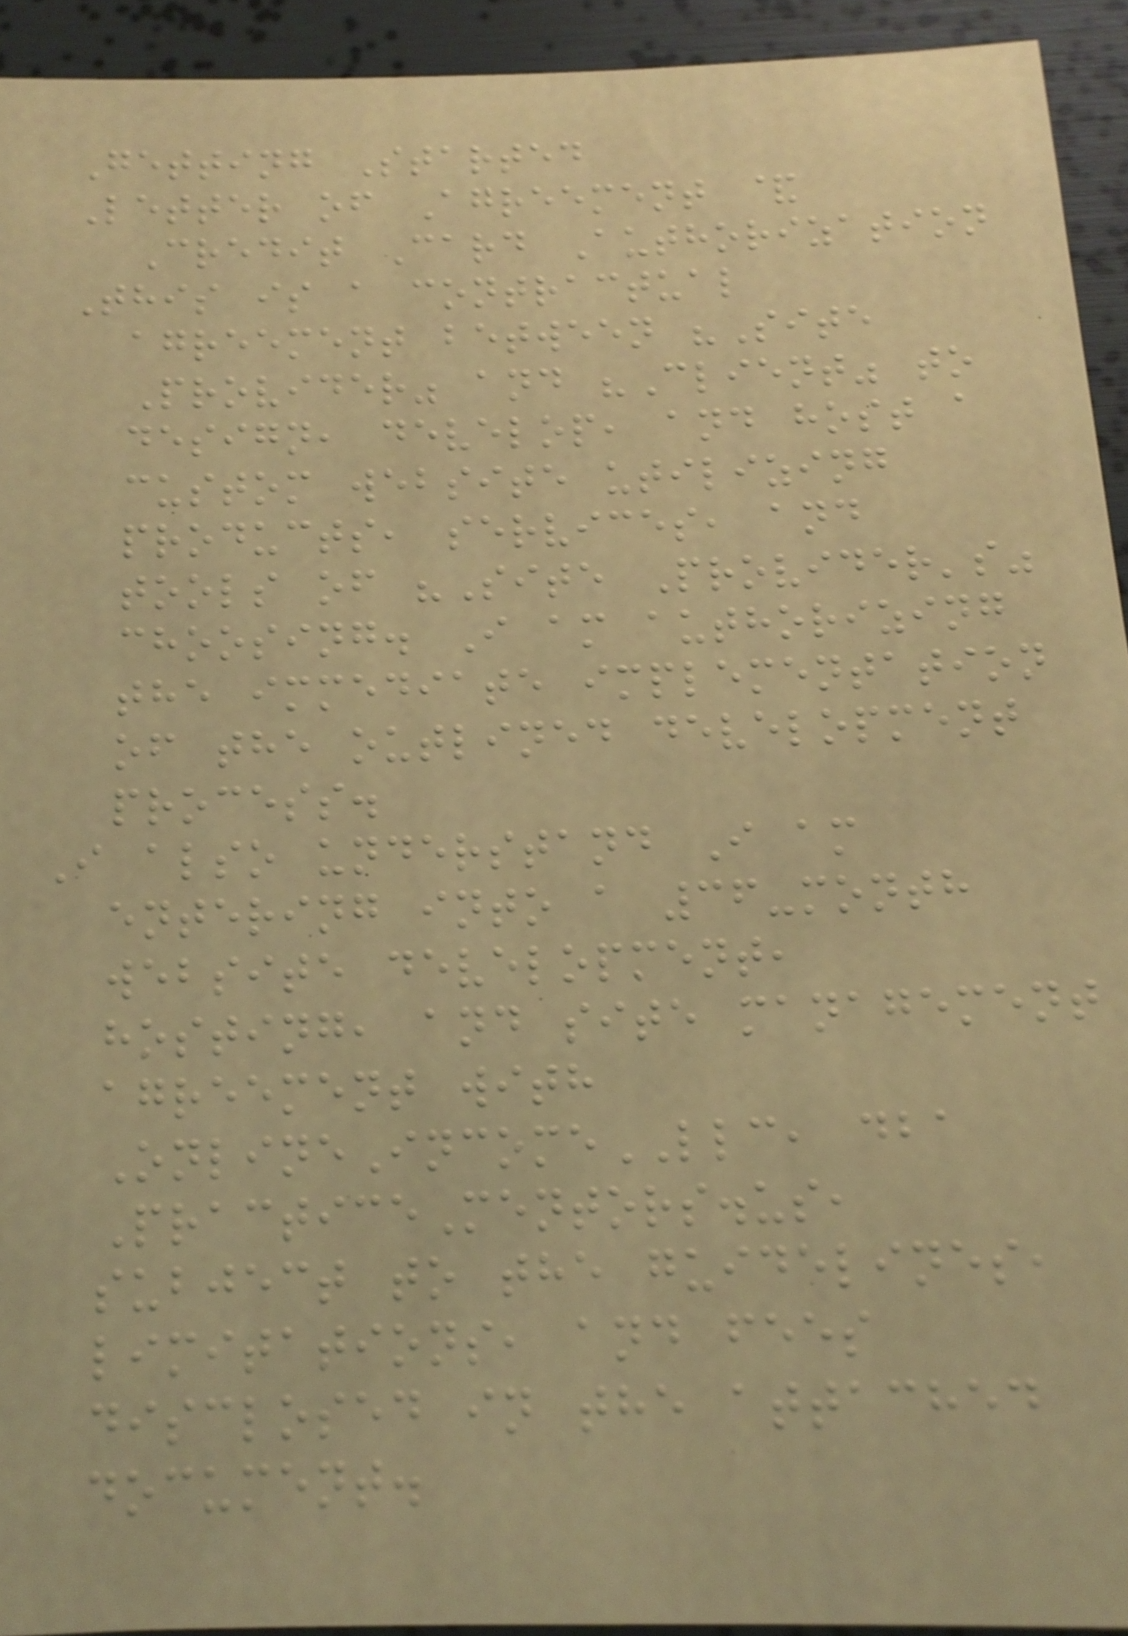Getting Started
Letter of Agreement &
Credit Card Authorization
This is a contractual
agreement between "Site
Provider" and "Client" to
design, develop, and host a
custom website utilizing
products, services, and
tools of "Site Provider's"
choosing. I am authorizing
the immediate implementation
of the outlined development
process.
I also understand I am
entering into a 36-month
website development,
hosting, and site management
agreement with
OnlineIncomeLLC, dba
PracticeMentors.us,
subject to the guidelines,
limitations, and fees
disclosed in the attached
document.
